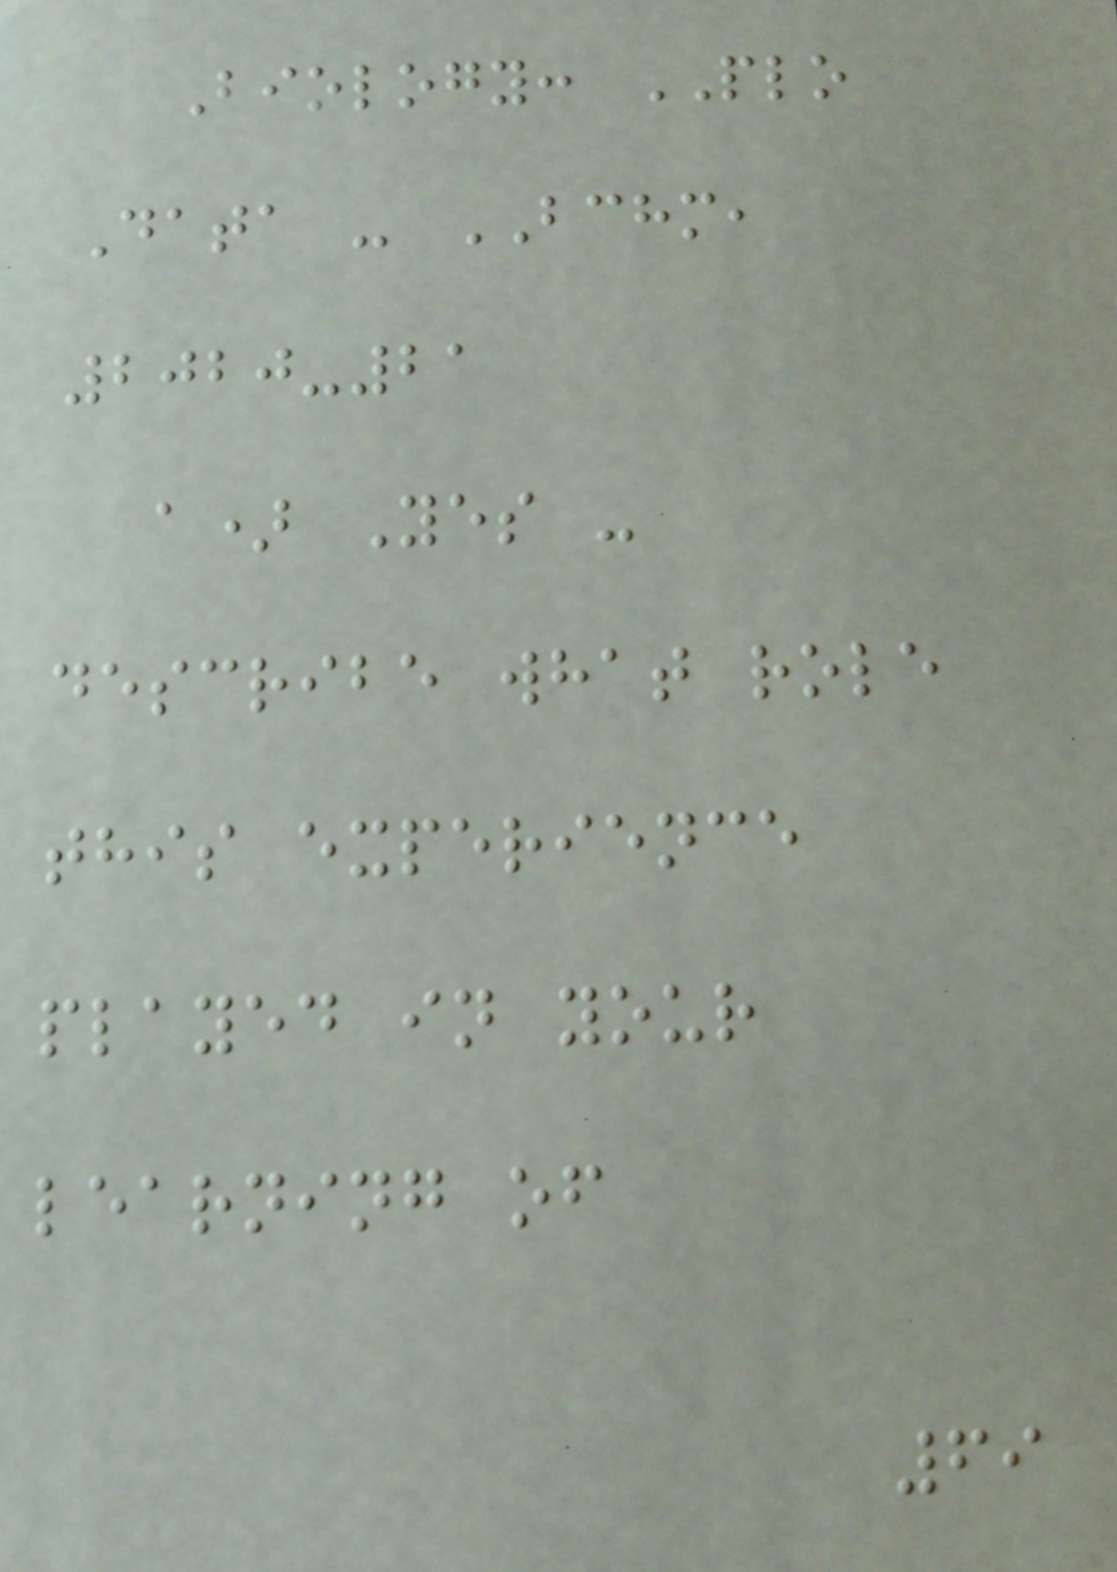Biology: PLO
Data - BCHM,
2020-21
a) Yes -
describe what role
this experience
played in your
learning of
69
